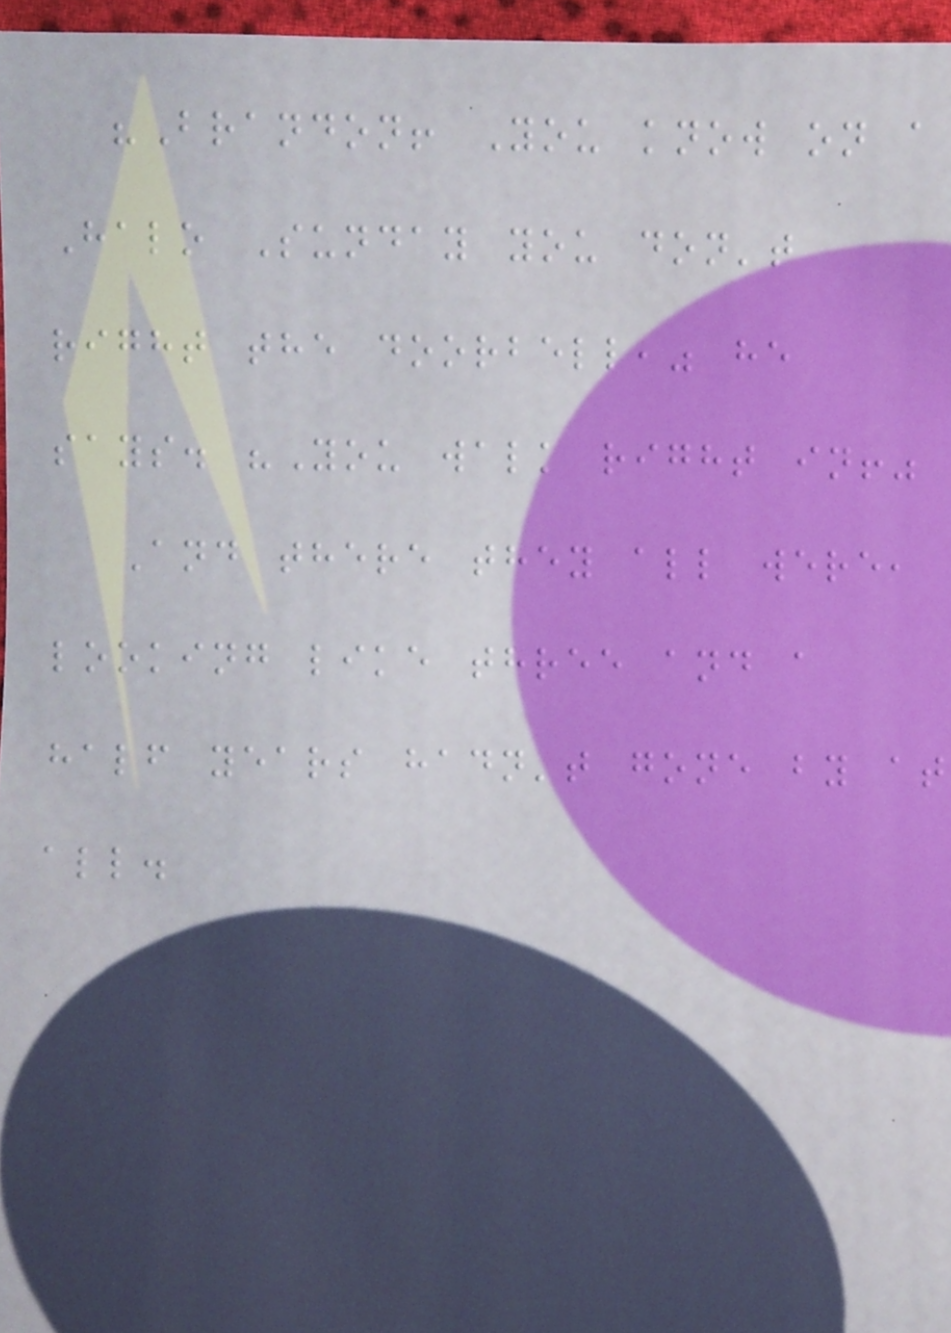"Brandon! You know on a
Halo Sunday you don't
right the doorbell," he
says. "You walk right in!"
And there they all were,
looking like three and a
half years hadn't gone by at
all.
